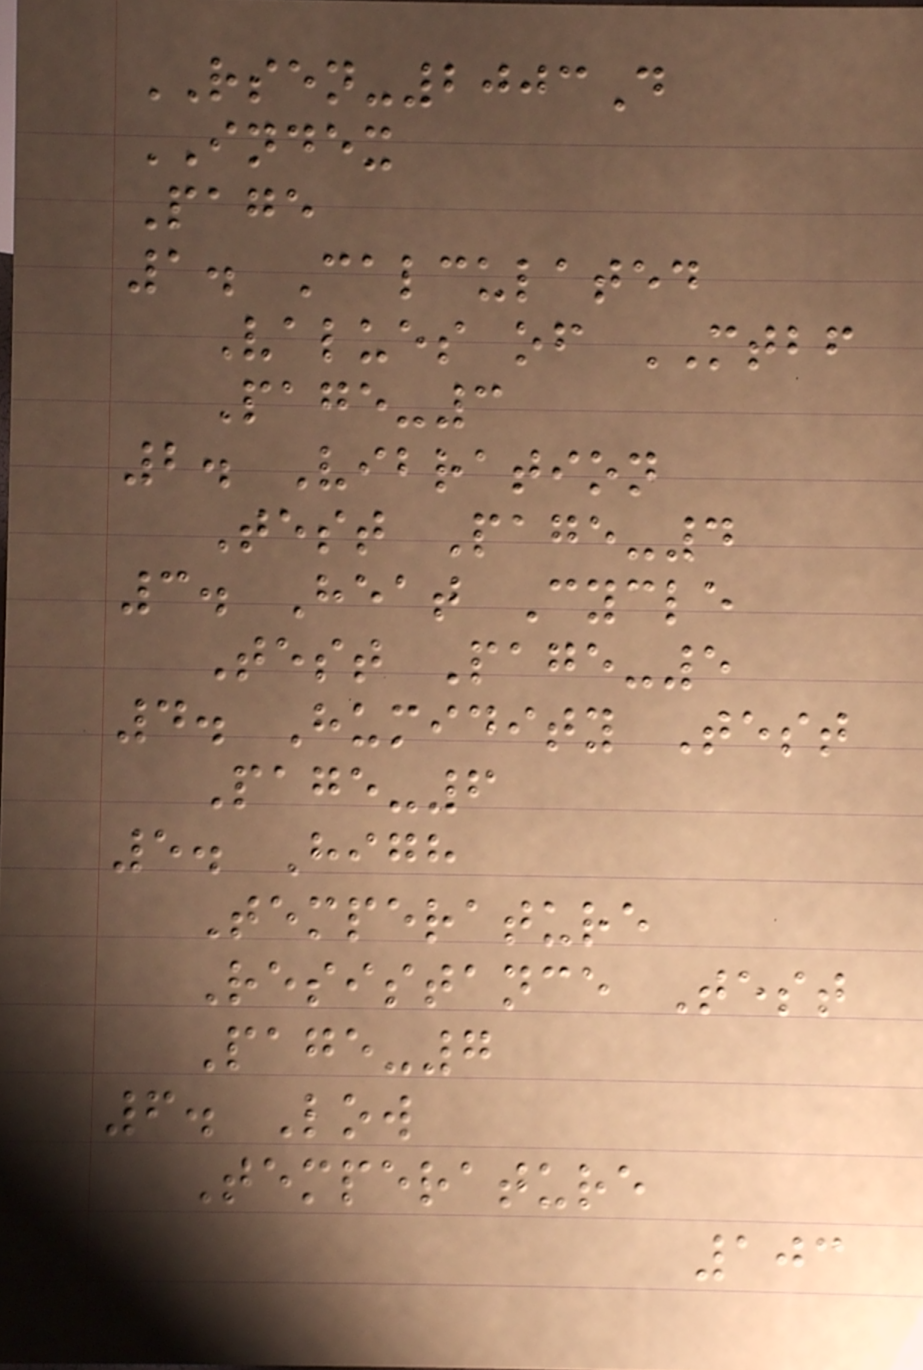RSEN-2003D
INDEX
Page
1. Calculated
Values of MTBF
Page-3
2. Vibration
Test Page-4
3. Heat Cycle
Test Page-5
4. Humidity Test
Page-6
5. High
Temperature
Resistance Test
Page-7
6. Low
Temperature
103
